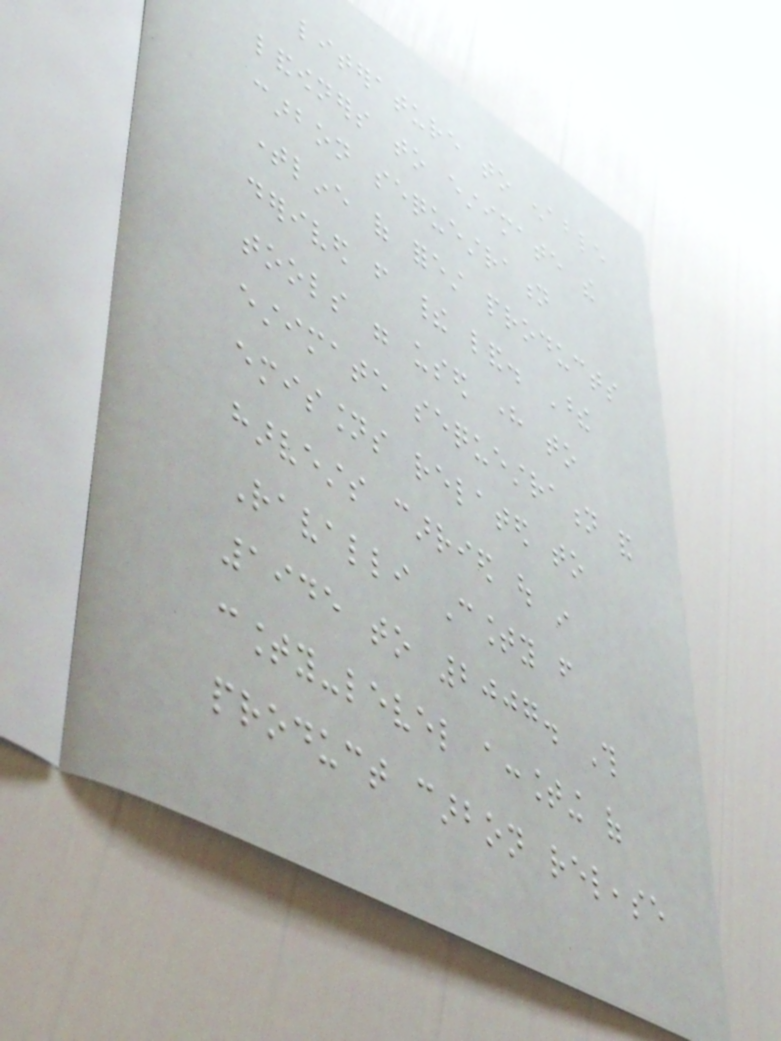literature to enable
landowners to estimate the
carbon sequestration
timeline of forest products
derived from their land. These
tools were used here to
estimate sequestration and
emissions related to
harvests carried out in
Ravalli County from
1945 to 2007. This
county-level accounting of
product carbon release
